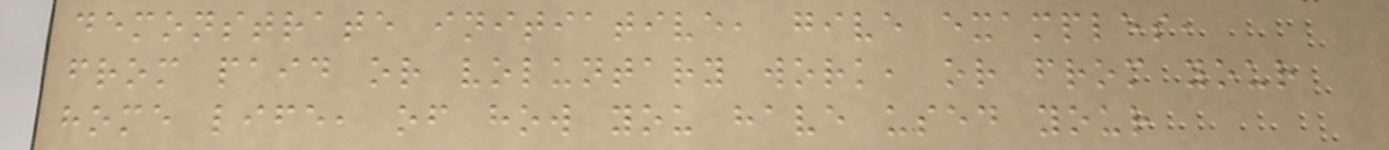demonstrate initiative, give examples,
from paid or voluntary work, or from your
home life, of how you have used your
